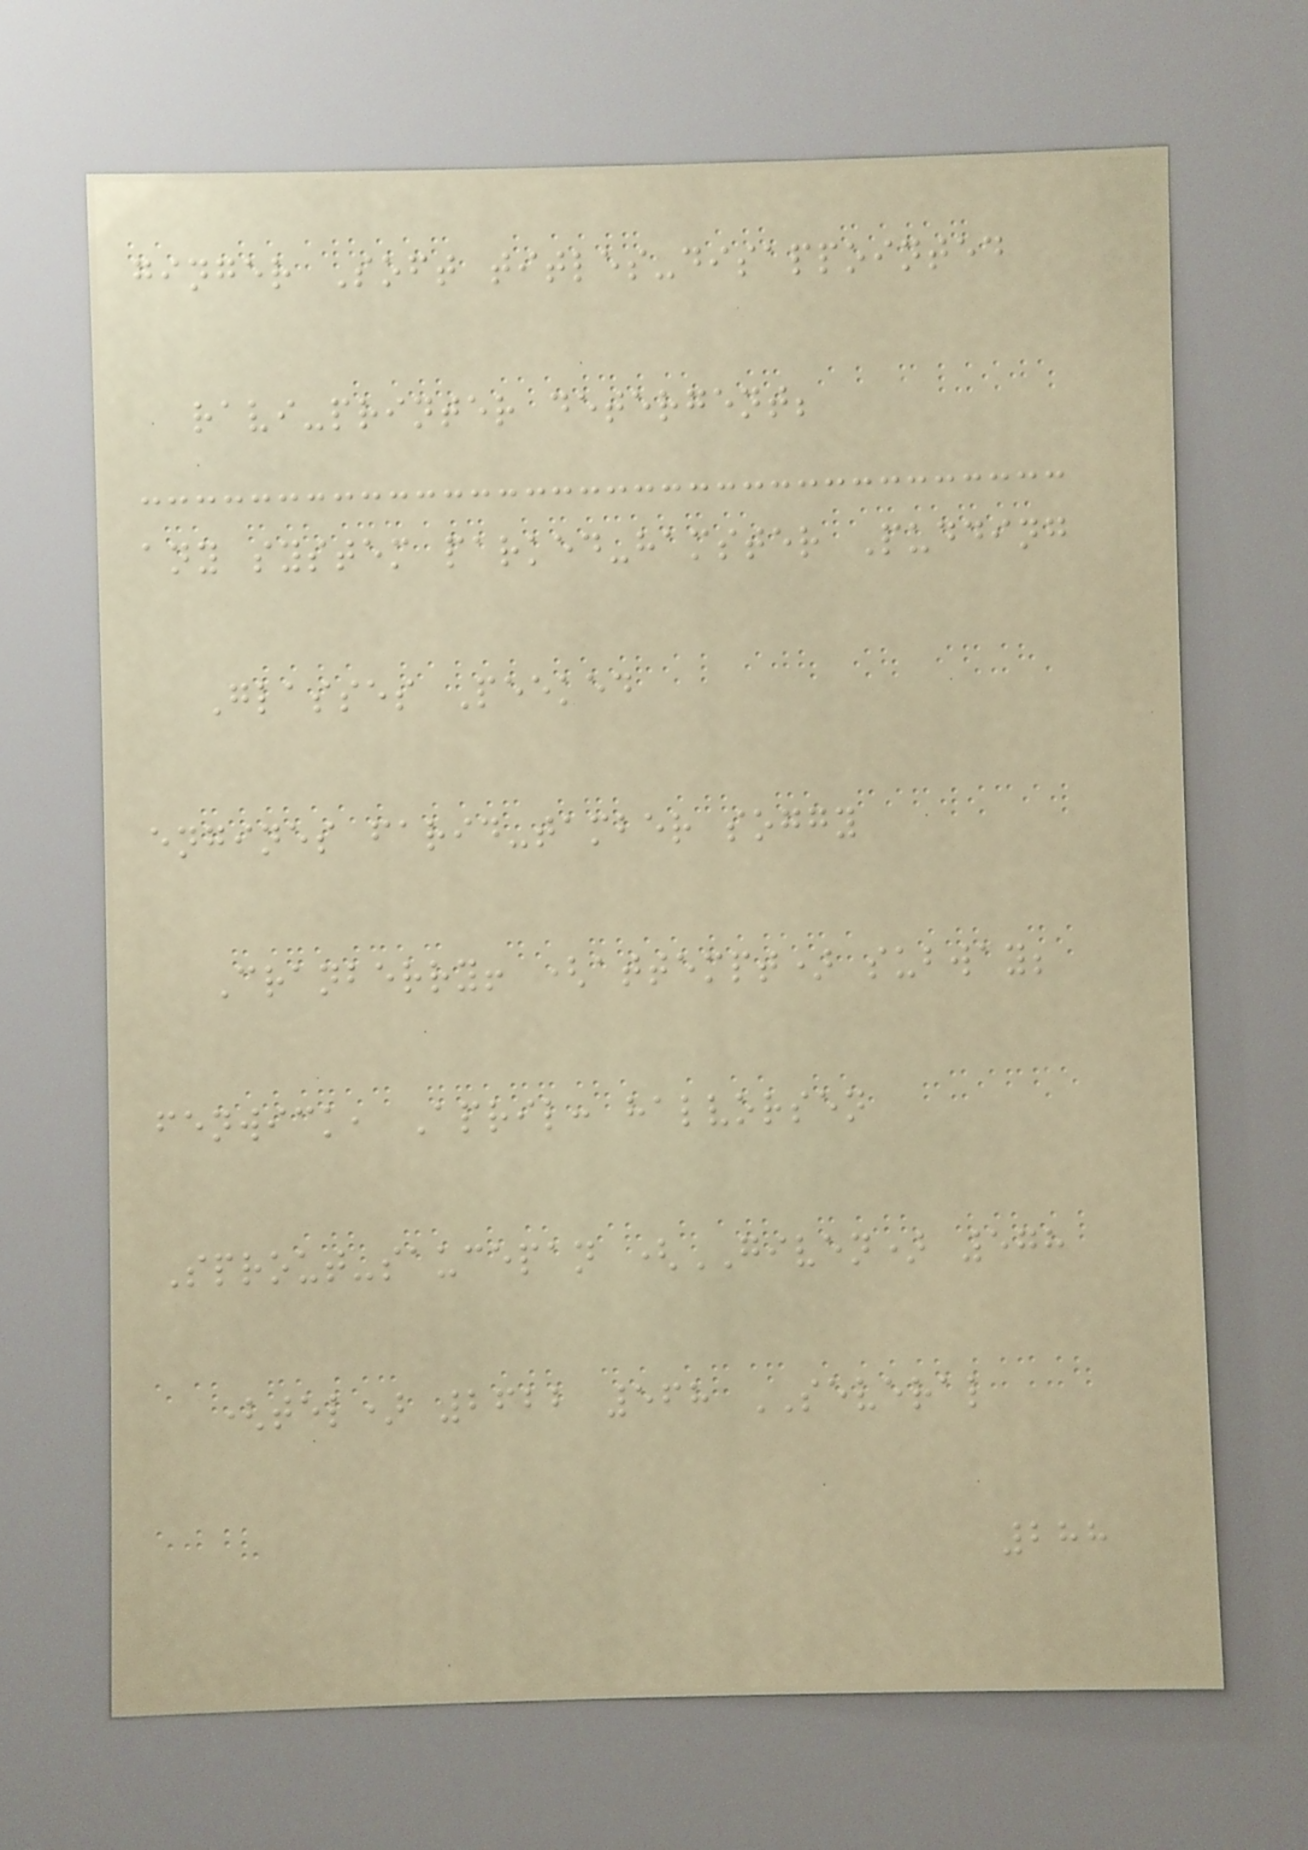ginger Soft titles-disappointed
ravi-printer detergent;
any system parked-hamster Pudding
Glasses Peeked
engines farid-tamber soggy
Cranberry! (attempt) subway;
fenwick, April: halvorsen
Sprout-saucepan (GIVEN) 578
(tel) 2622 568 SEVERAL
288
